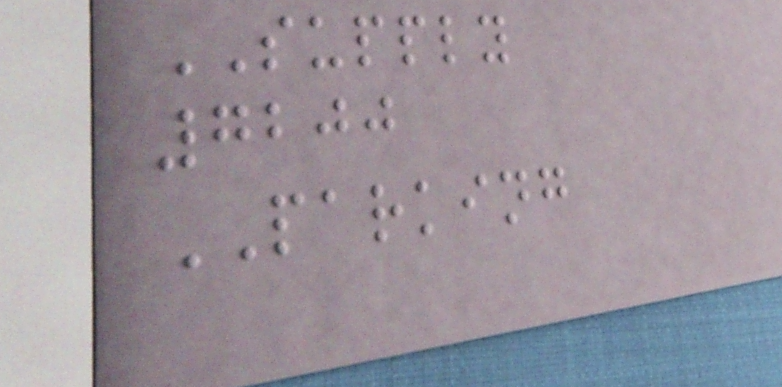SUPPLY
7200
PARKING
